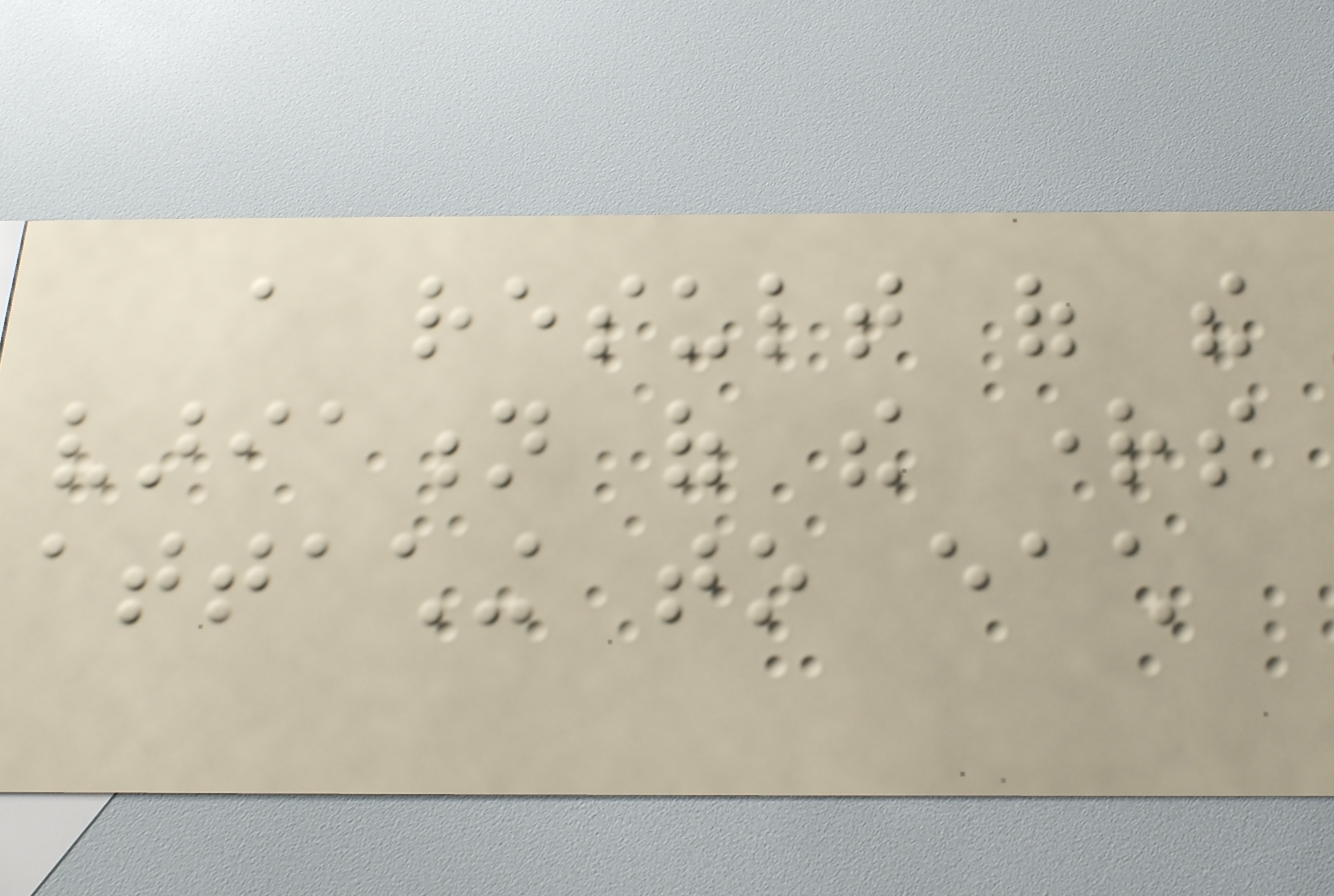a result of the
variation of the rights
attaching to each
